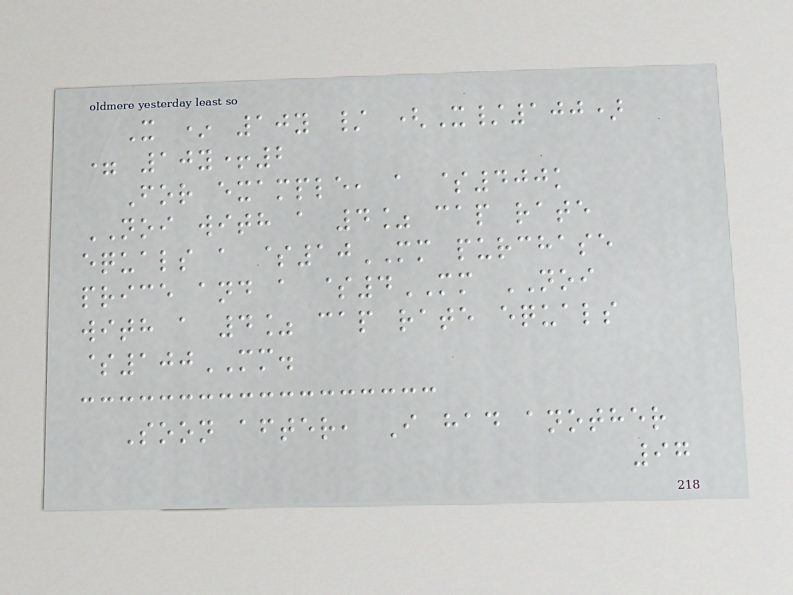X * 10y / (X/100)
= 10y+2
For example, a $400k
NOI with a 4% cap rate
equals a $10MM purchase
price and a $4MM NOI
with a 4% cap rate equals
$100MM.
Soon after, I had another
97
